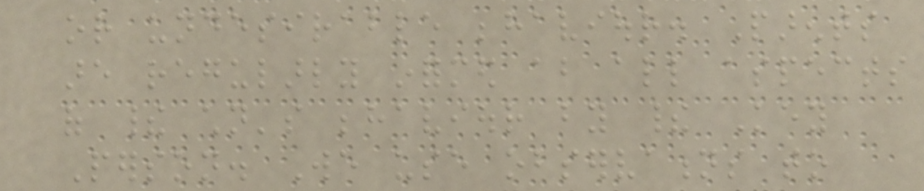or undesirable behaviour. Parents
are regularly informed about all aspects
of their children's behaviour by their Key
Person. We use observations to
